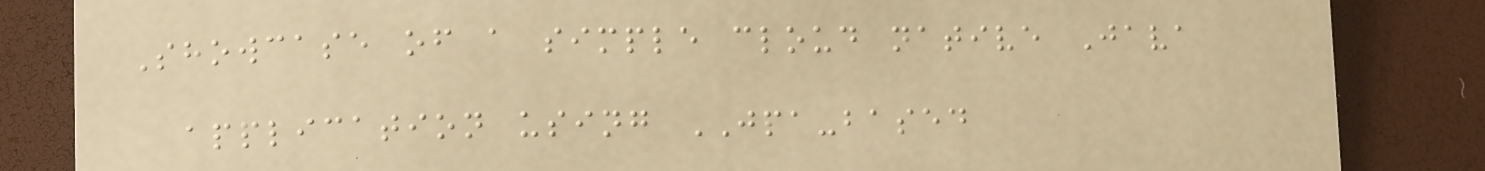Showcase of a simple cloud native Java
application using JPA-based
